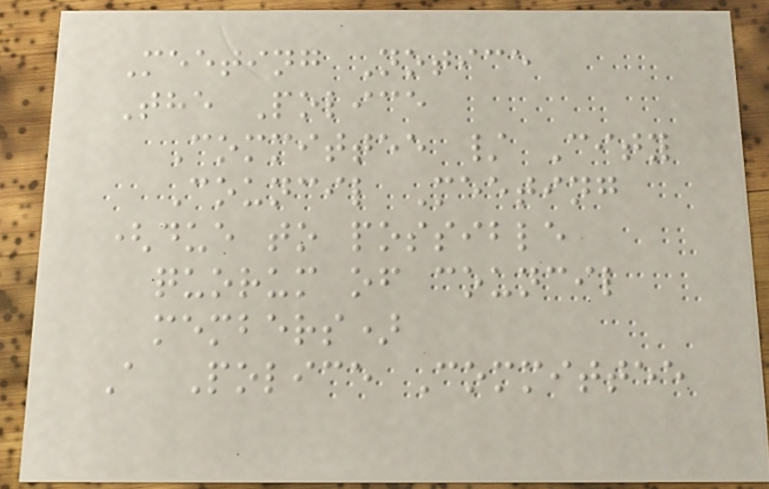Meeting Notice
The Police
Committee / City
Council Meeting
(due to possible
quorum of council
members)
A Police Committee
